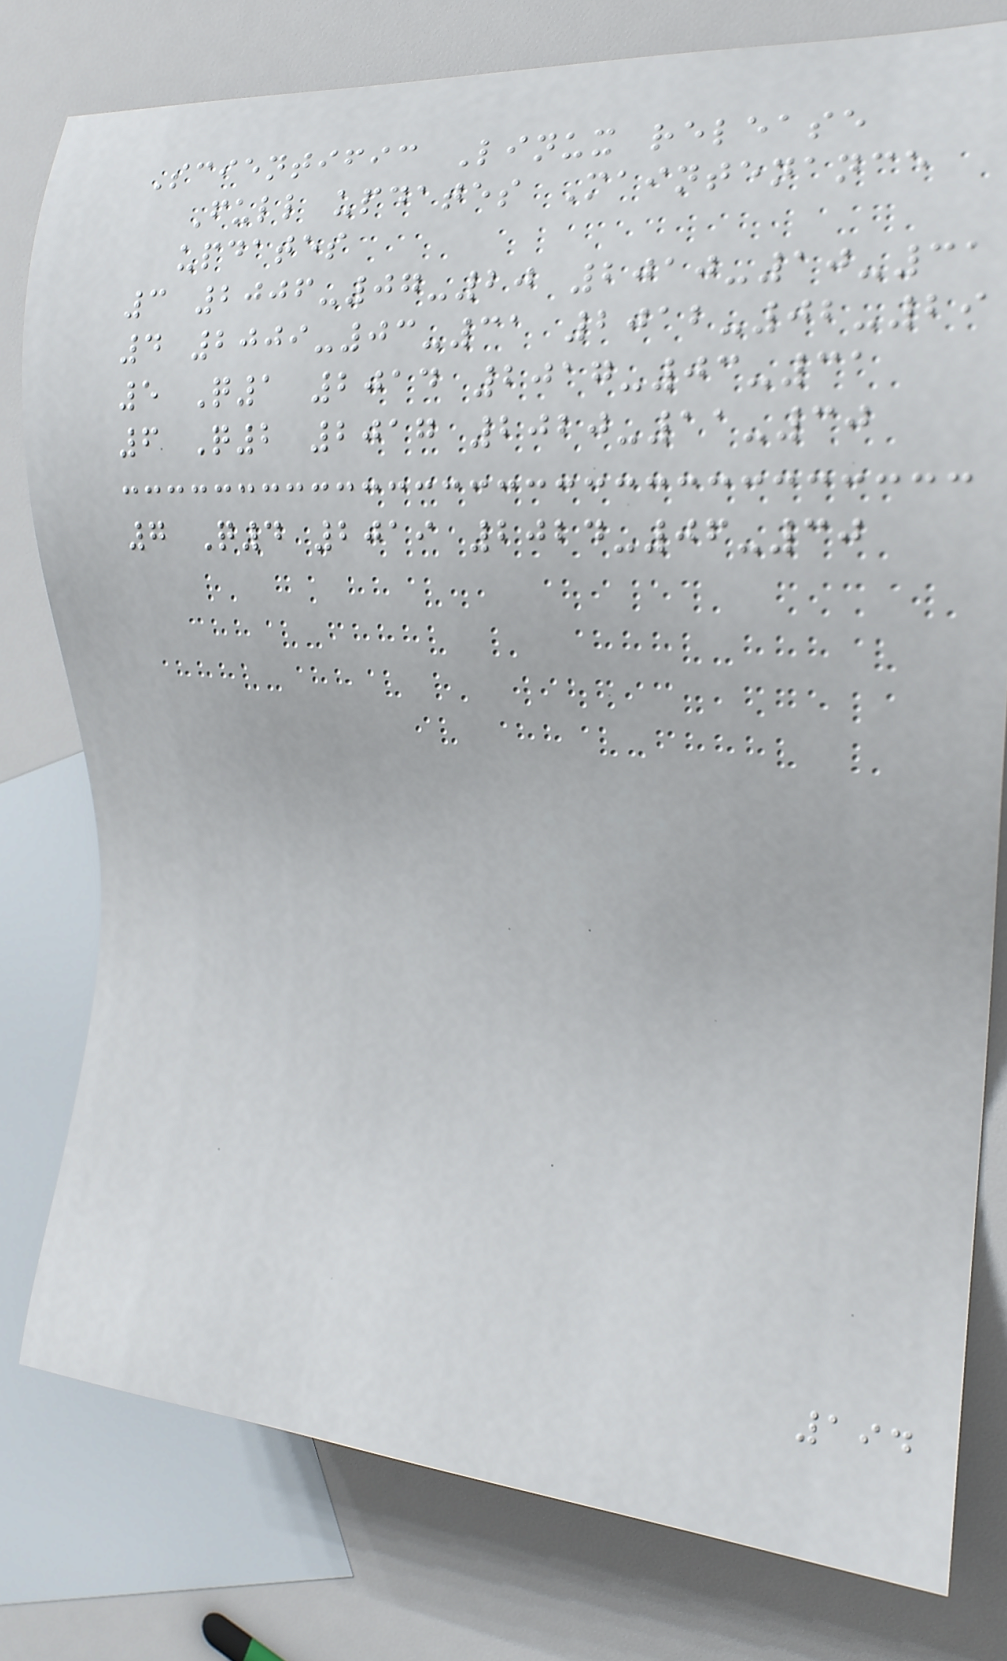Scientific Linux release
Full updates Maintenance
updates
3 2006-07-20 2010-10-31
4 2009-03-31 2012-02-29
5 Q1 2014 2017-03-31
6 Q2 2017 2020-11-30
7 Q4 2019 2024-06-30
194
